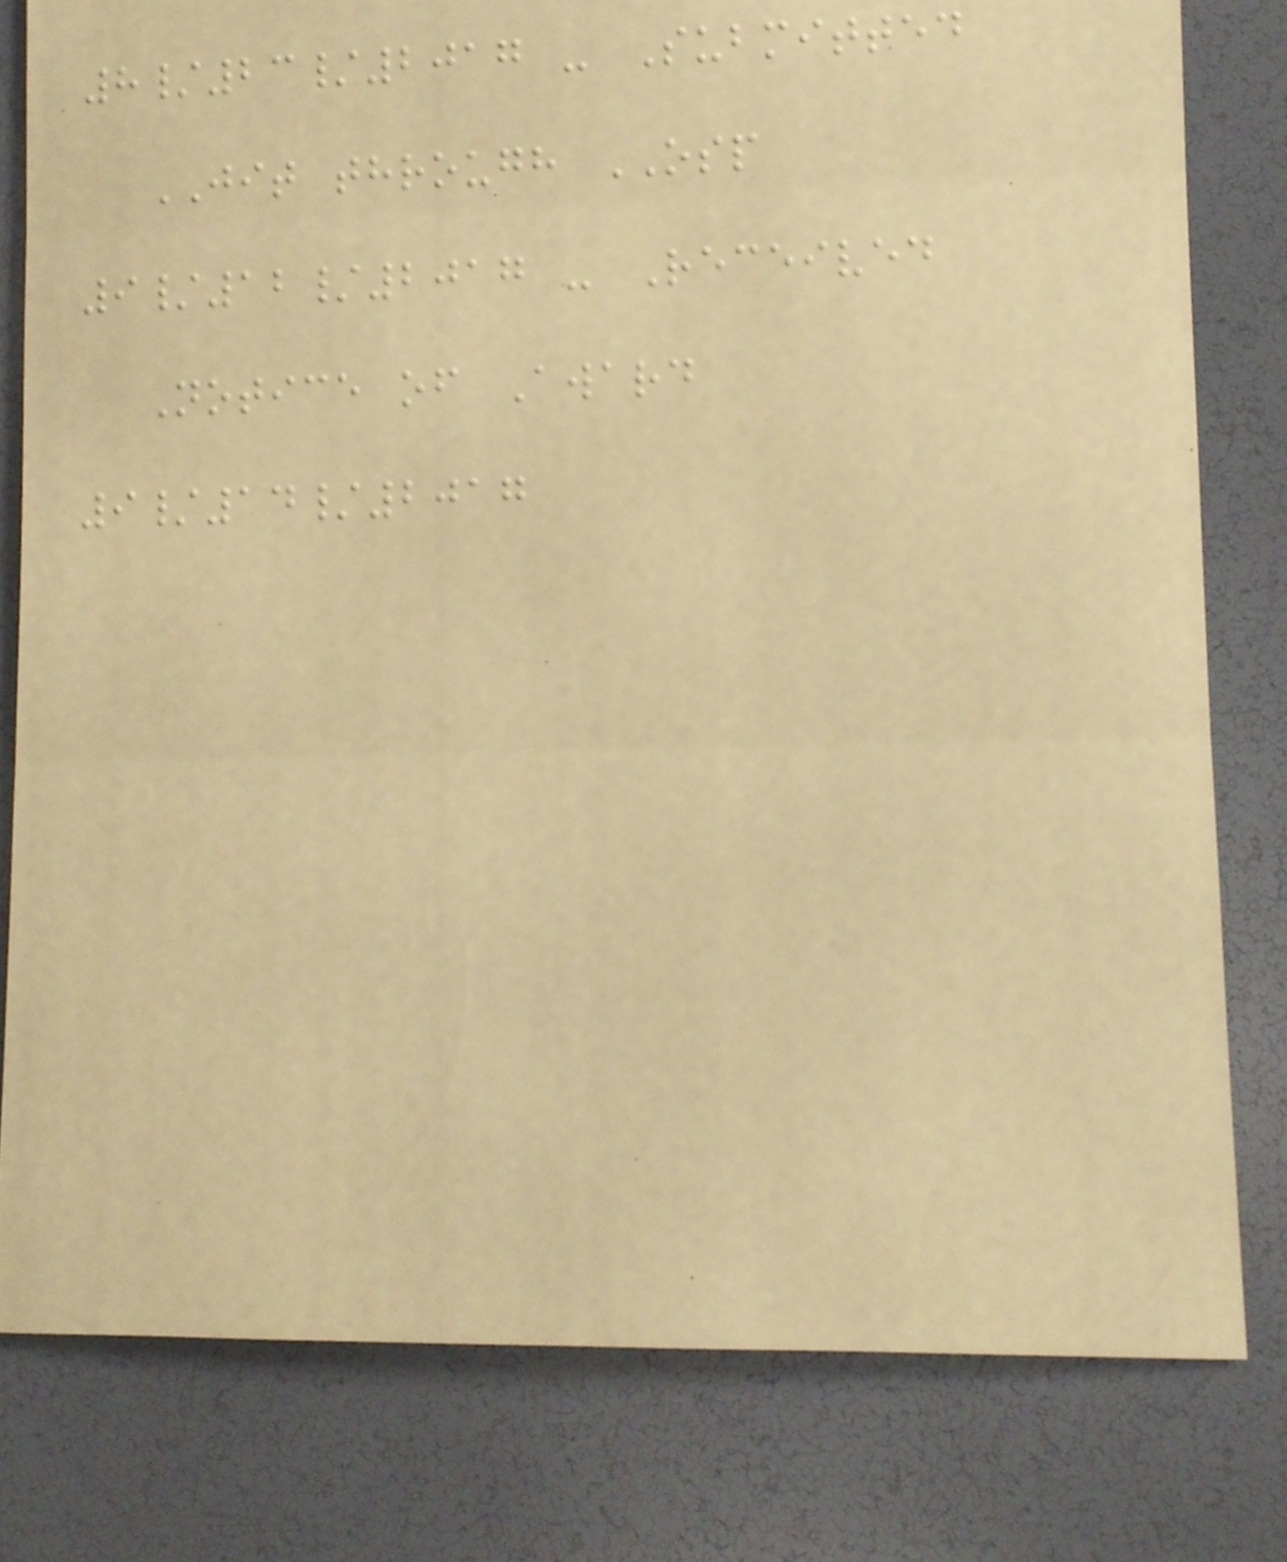8/23/2017 - Submitted
JIT through OSP
9/12/2017 - Received
Notice of Award
9/14/2017
